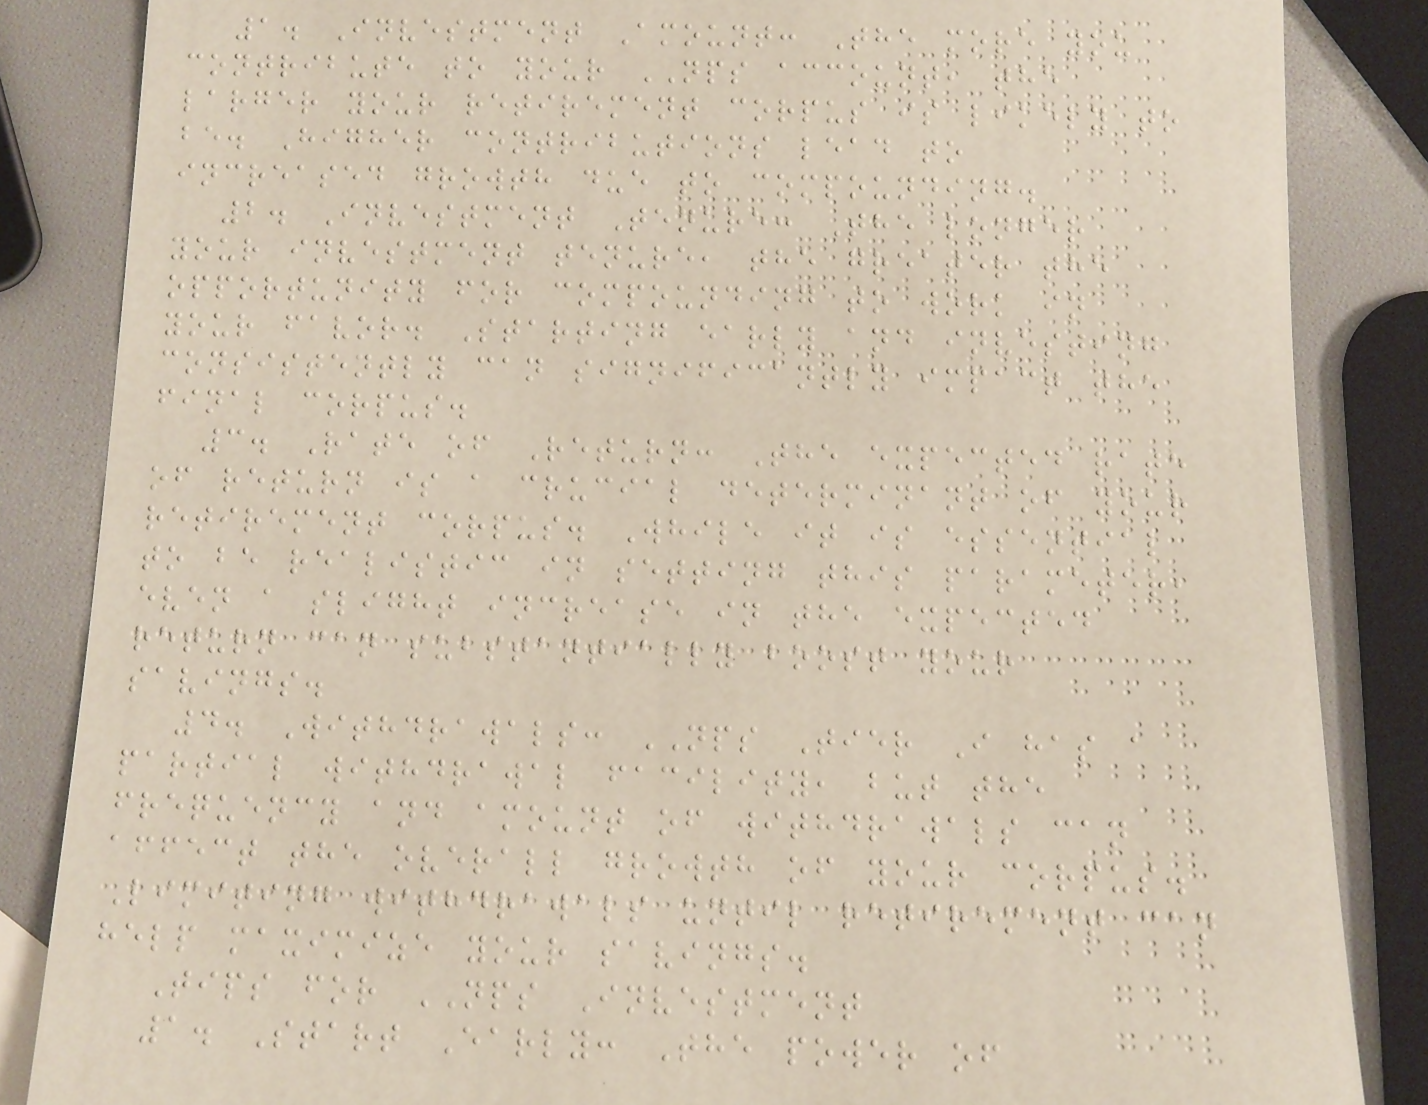1. Investment Amount: The more you
contribute to your NPS account, the
larger your retirement corpus is likely to
be. Higher contributions lead to
increased growth due to compounding.
2. Investment Tenure: The longer
your investment tenure, the greater the
opportunity for compounding to work in
your favor. Starting early and investing
consistently can significantly impact the
final corpus.
3. Rate of Return: The expected rate
of return is a crucial determinant of your
retirement corpus. While it is essential
to be realistic in setting this parameter,
even a slight increase in the expected
return can substantially boost your
savings.
4. Withdrawals: NPS Tier I has a
partial withdrawal facility, but the
frequency and amount of withdrawals can
affect the overall growth of your corpus.
Limiting withdrawals until retirement can
help maximize your savings.
Tips for NPS Investment
1. Start Early: The power of
